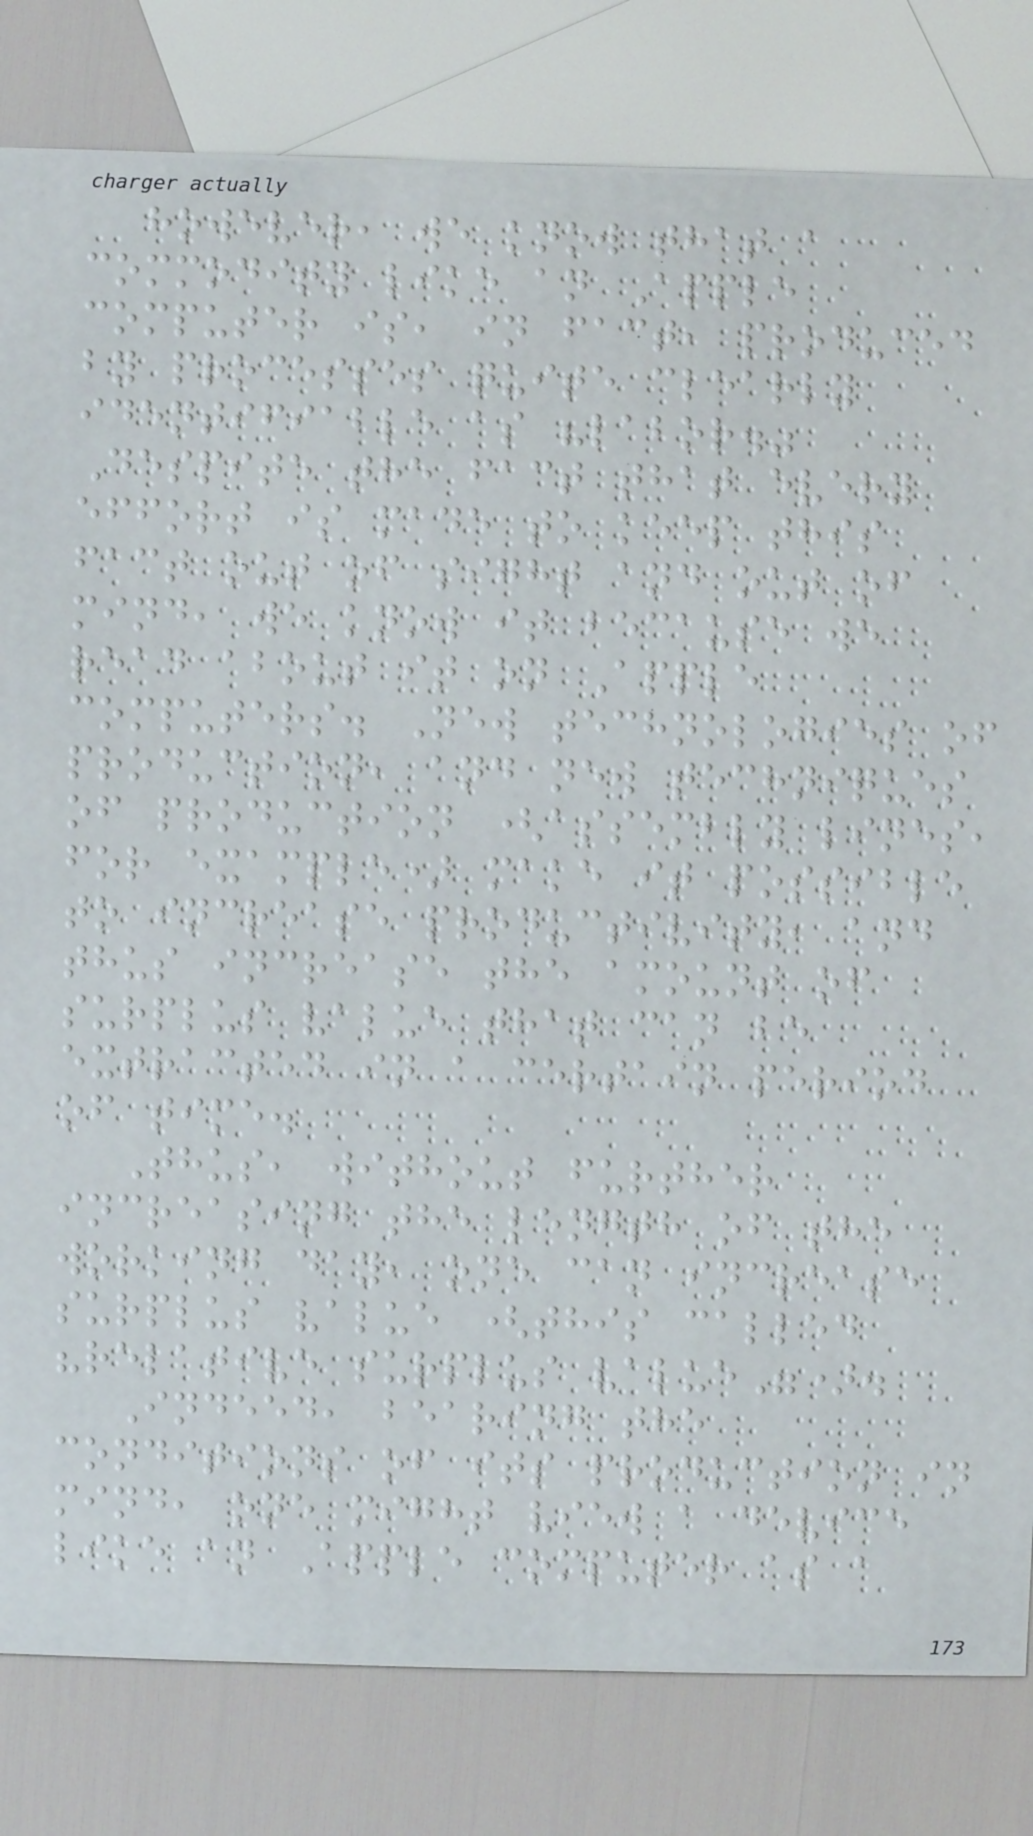however, we know that a
commodity like an Apple
computer is, in fact, produced
by processes quite clearly
identifiable as "labor."
Despite the fact that every
effort is made to keep this
fact out of sight and out of
mind, we know it because we
read about it on Apple
computers. New technologies of
production, and new techniques
of production (assembly lines,
for example) make it possible
to increase productivity, and
thus increase the amount of
surplus value that can be
extracted in a certain period
of time.
Thus, without further
increasing the length of the
working day, one can increase
surplus value (this called
"relative surplus value").
Indeed, bearing the
conditions of its production in
mind, one might view a device
like an Apple computer as a
